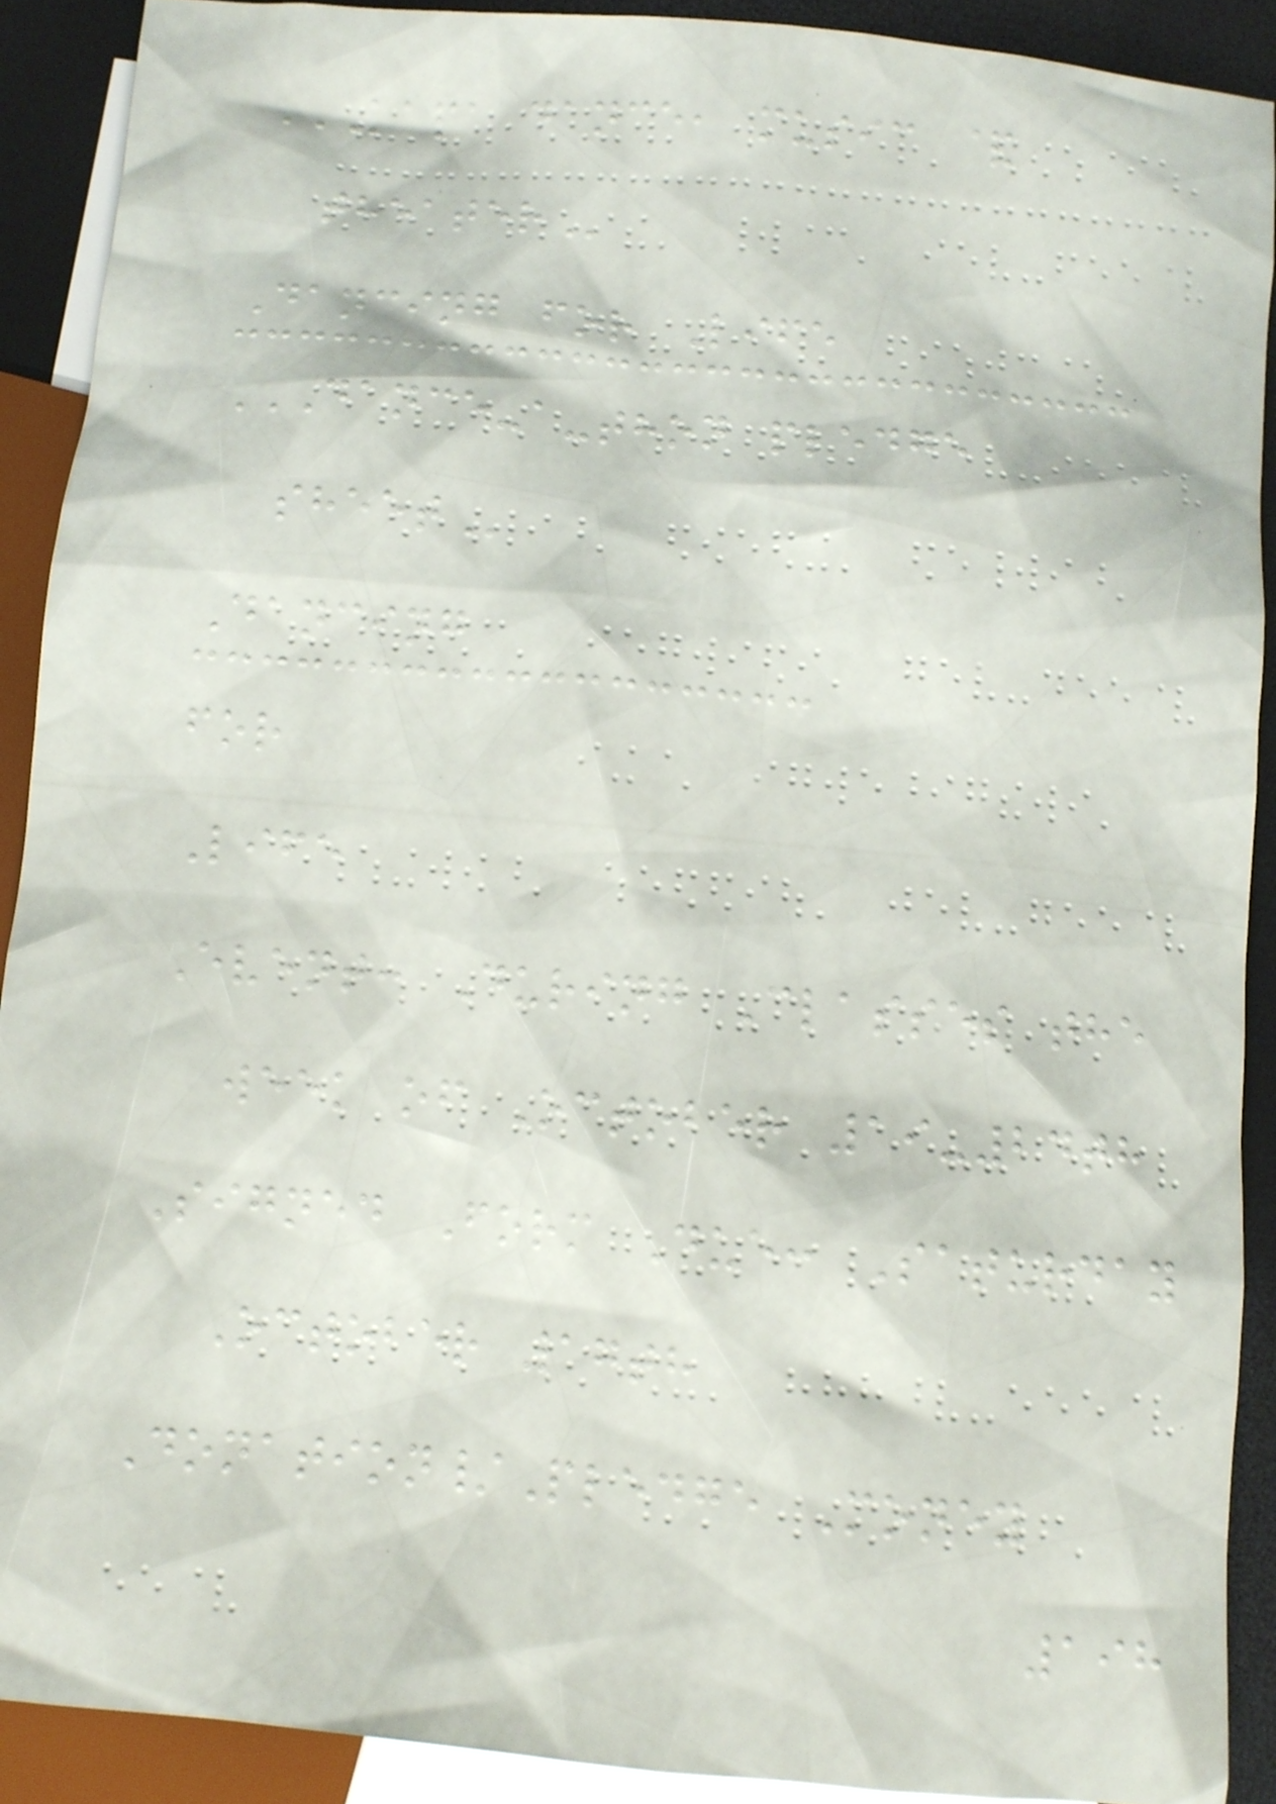KAPA DANCE, MUSIC &
THEATER
Dancing for Life
DANCE-A-THON PLEDGE
SHEET
Dancing
for
Life
Event: During Classes the
week of October 19-24th
Signed Form Due: Saturday
October 17th
Donation/Pledge Money
198
